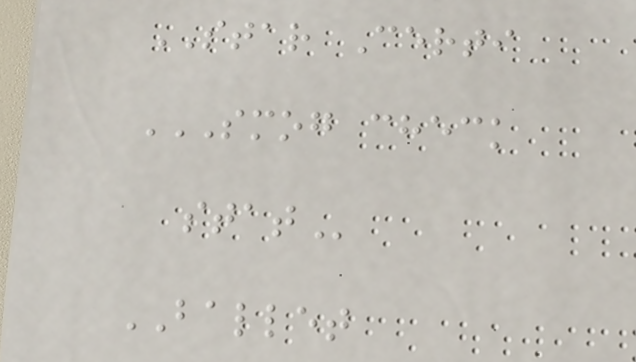STAR Certi
SMOG CHECK
STAT
BALLET
